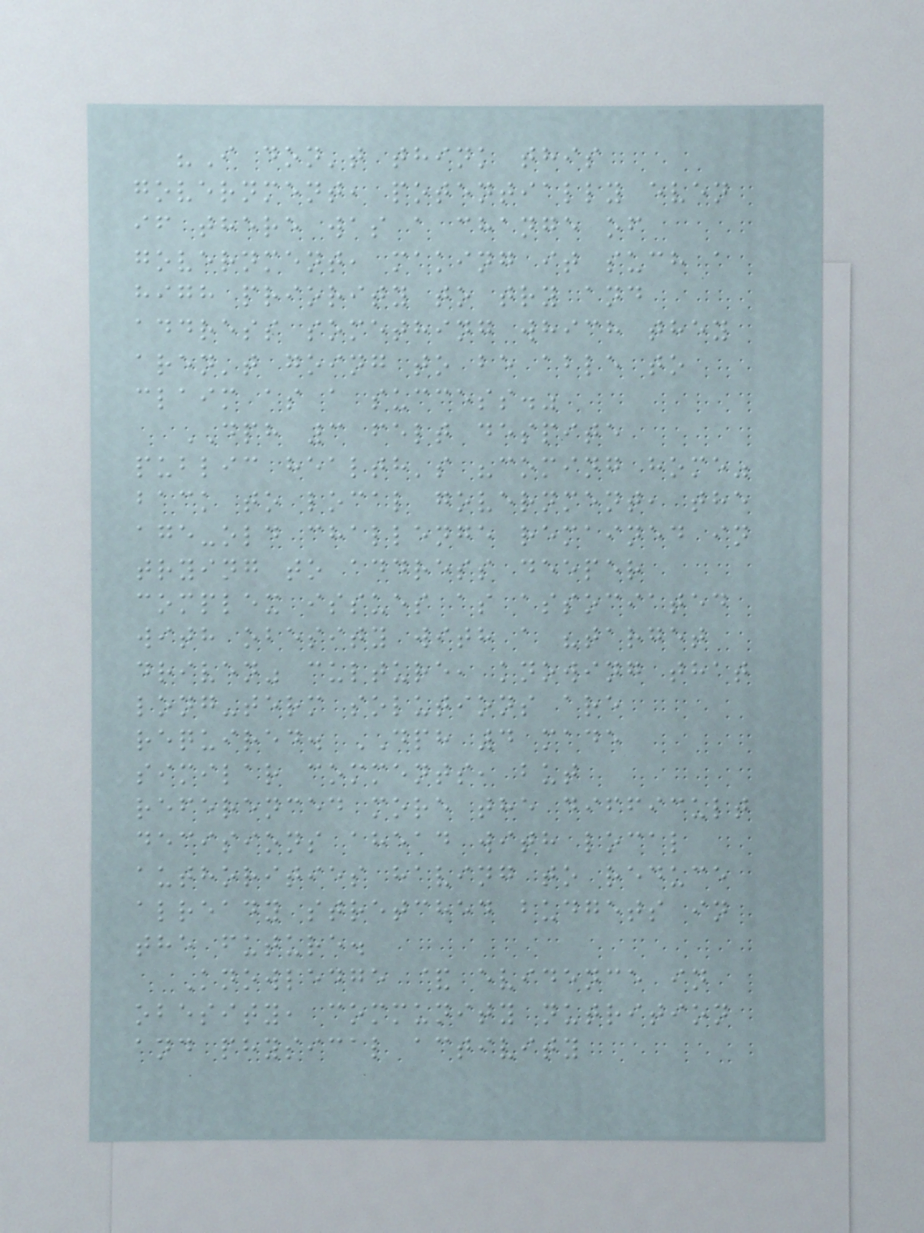"I don't think this
government, potentially even
if there was a change of
government, making it such a
high priority to try and
address something which they
aren't going to be able to
claim as a success."
DPH 3 felt despite
public health's "coming home"
back to local government, the
age-old challenge remained in
trying to address deeper
complex issues as associated
with obesity with a "target
driven" culture, knowing that
long-term solutions are
required. DPH 4 made
similar comments, but
referenced more the difficult
decisions ahead with local
authorities having to reduce
already stretched budgets in
the future.
Knowledge & evidence in
obesity, community nutrition
and physical activity
